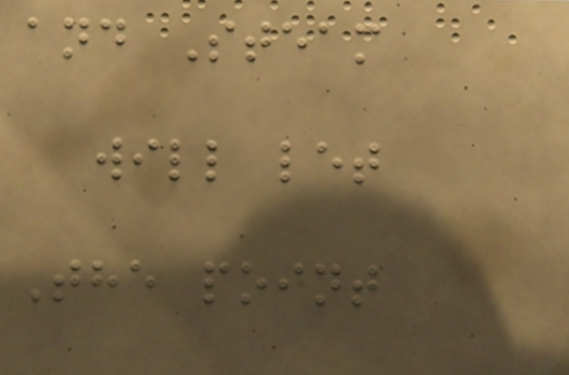and Steam
will let
The point
